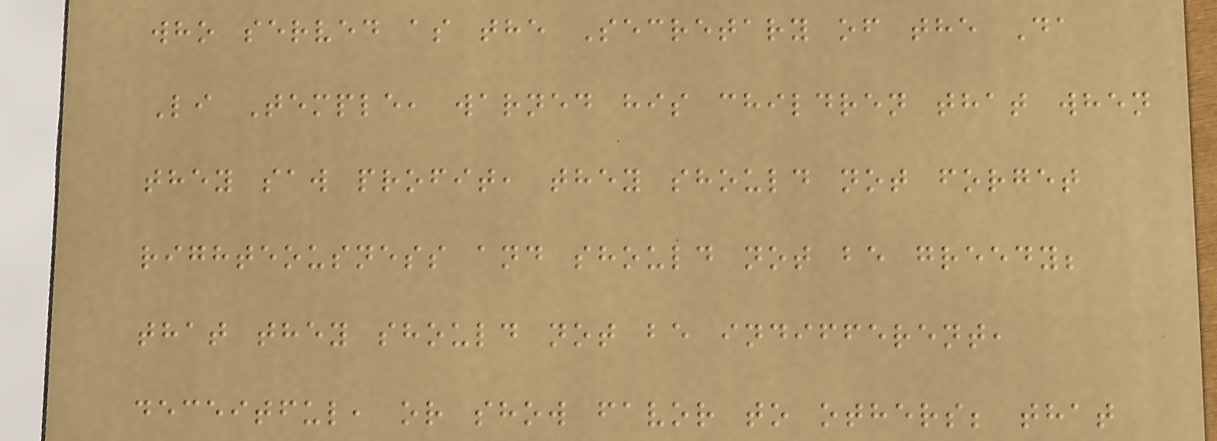who served as the Secretary of the Da
Li Temple, warned his children that when
they saw profit, they should not forget
righteousness and should not be greedy;
that they should not be indifferent,
deceitful, or show favor to others; that
